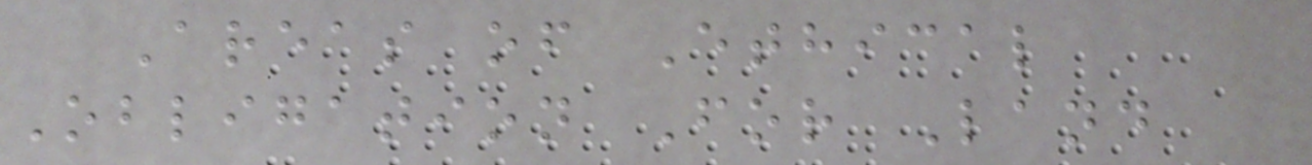Areas of Ethical
Obligation For Land
